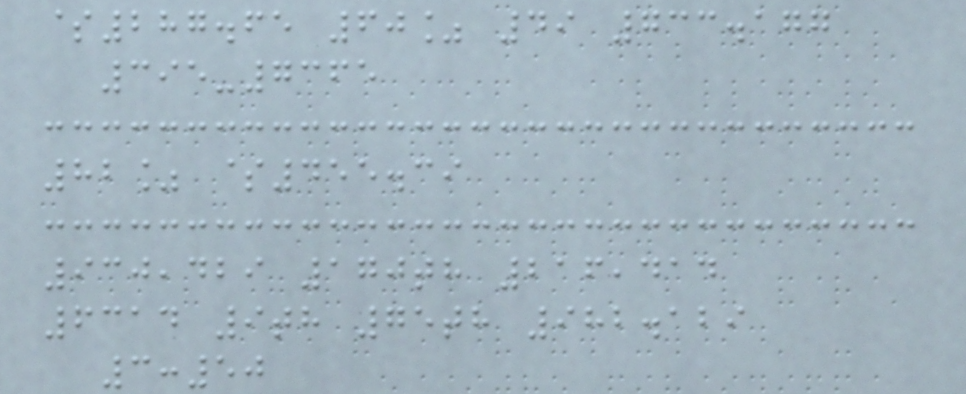$287.65 60% 49 733.177
395-7365
82% $455.39
930,429 170th 216,414
6314 9th 75th 982.129
3:50
